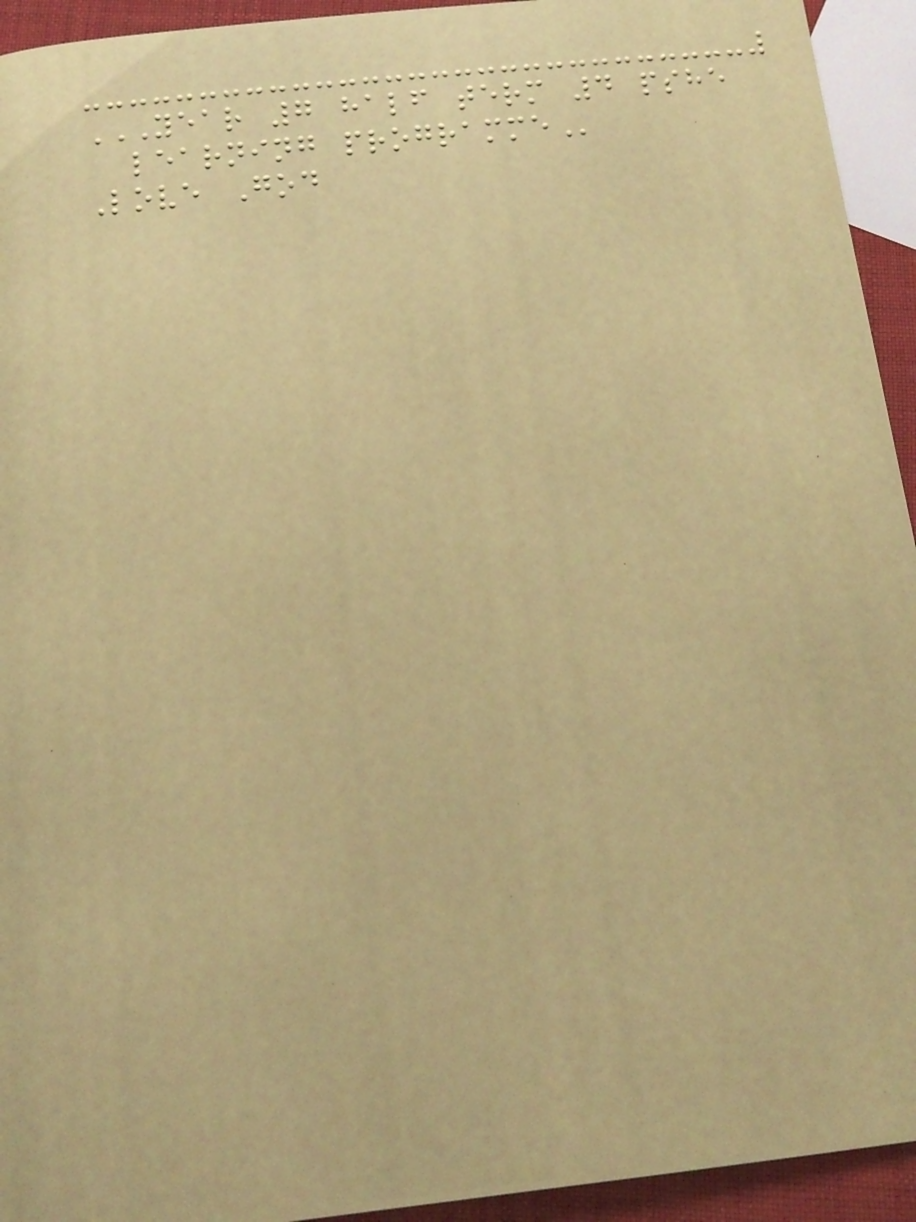YEAR 7 HALF TERM 4 PSHE
LEARNING PROGRAMME
Love God
